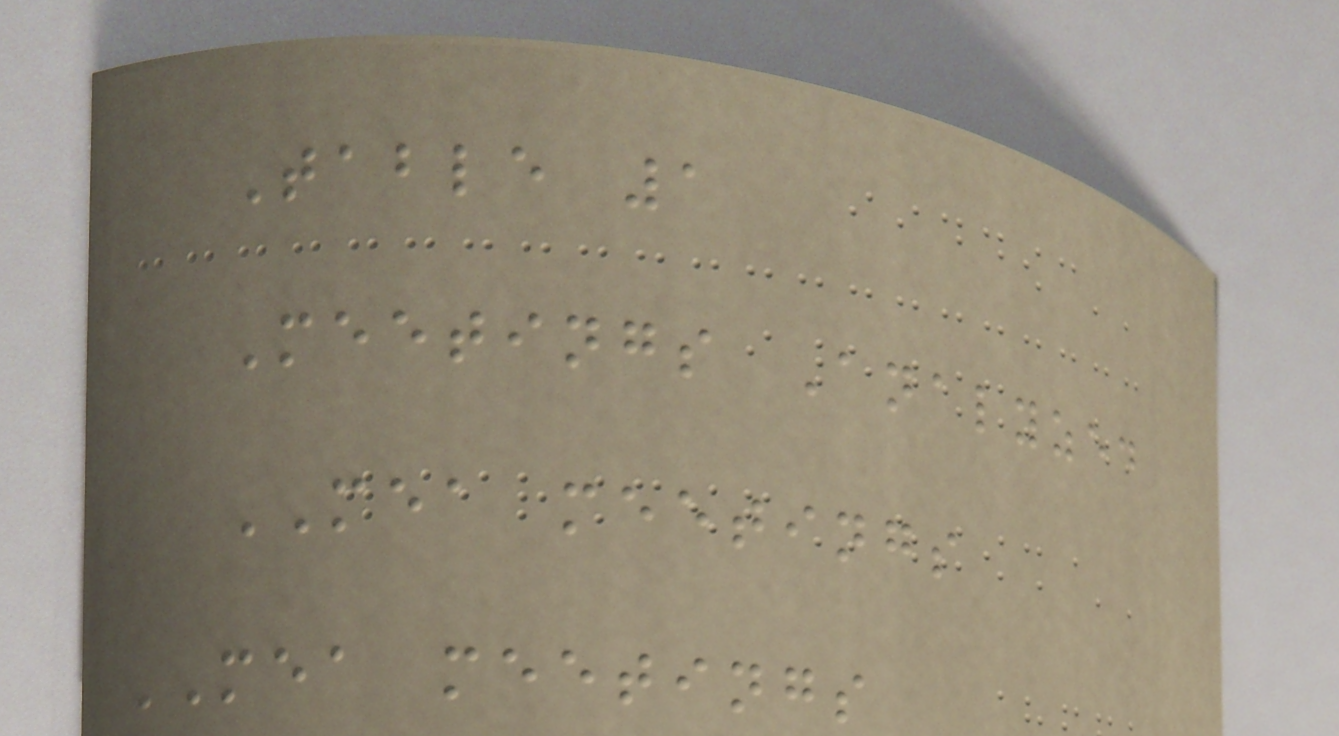Table 1
Meetings Analyzed
MEA meetings
MEA meetings
